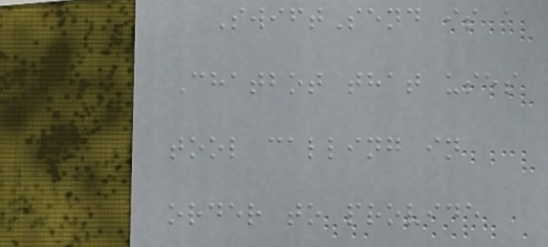SwiftSend is a
Chatbot that uses
tool calling in
order to provide
